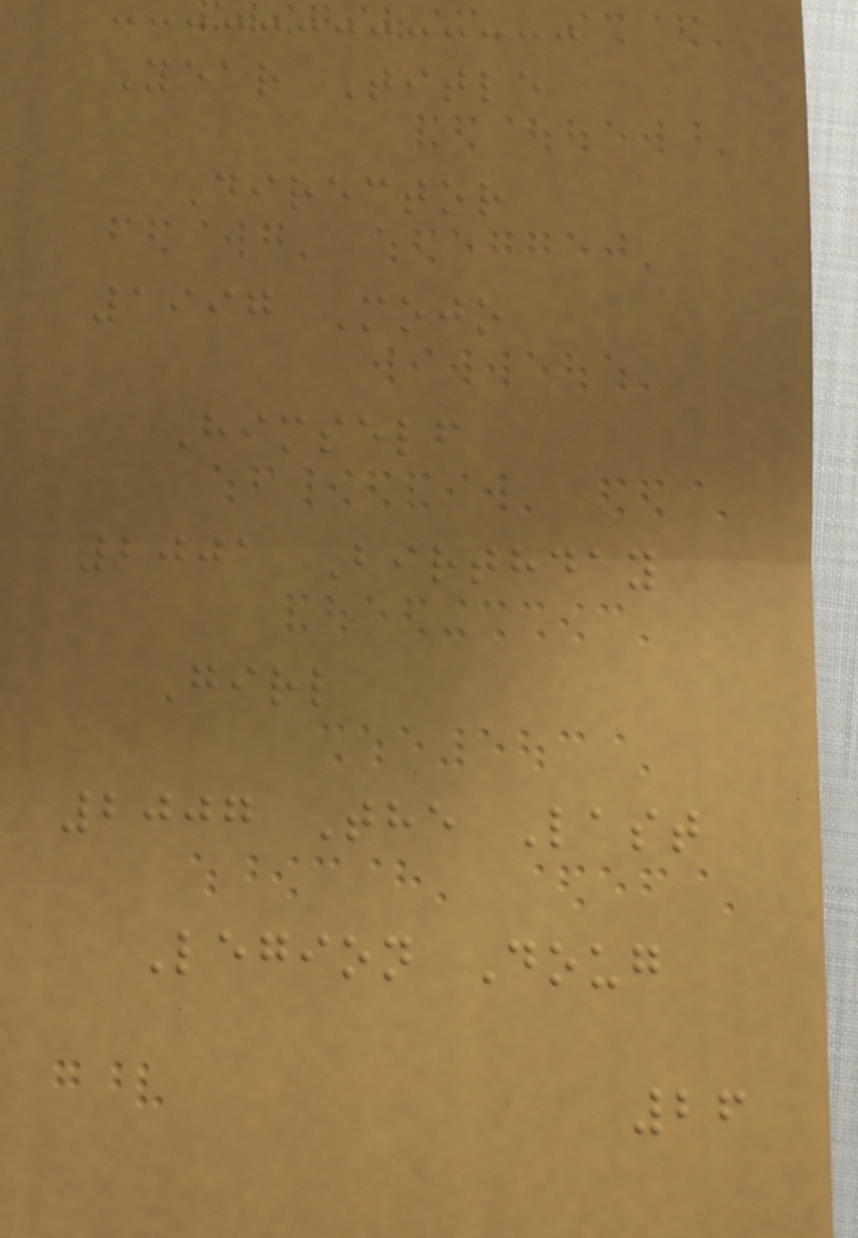Year Title
Director
1997 Mojo
Himself
2001 Birthday
Girl
2007 The Last
Legion Doug
26
